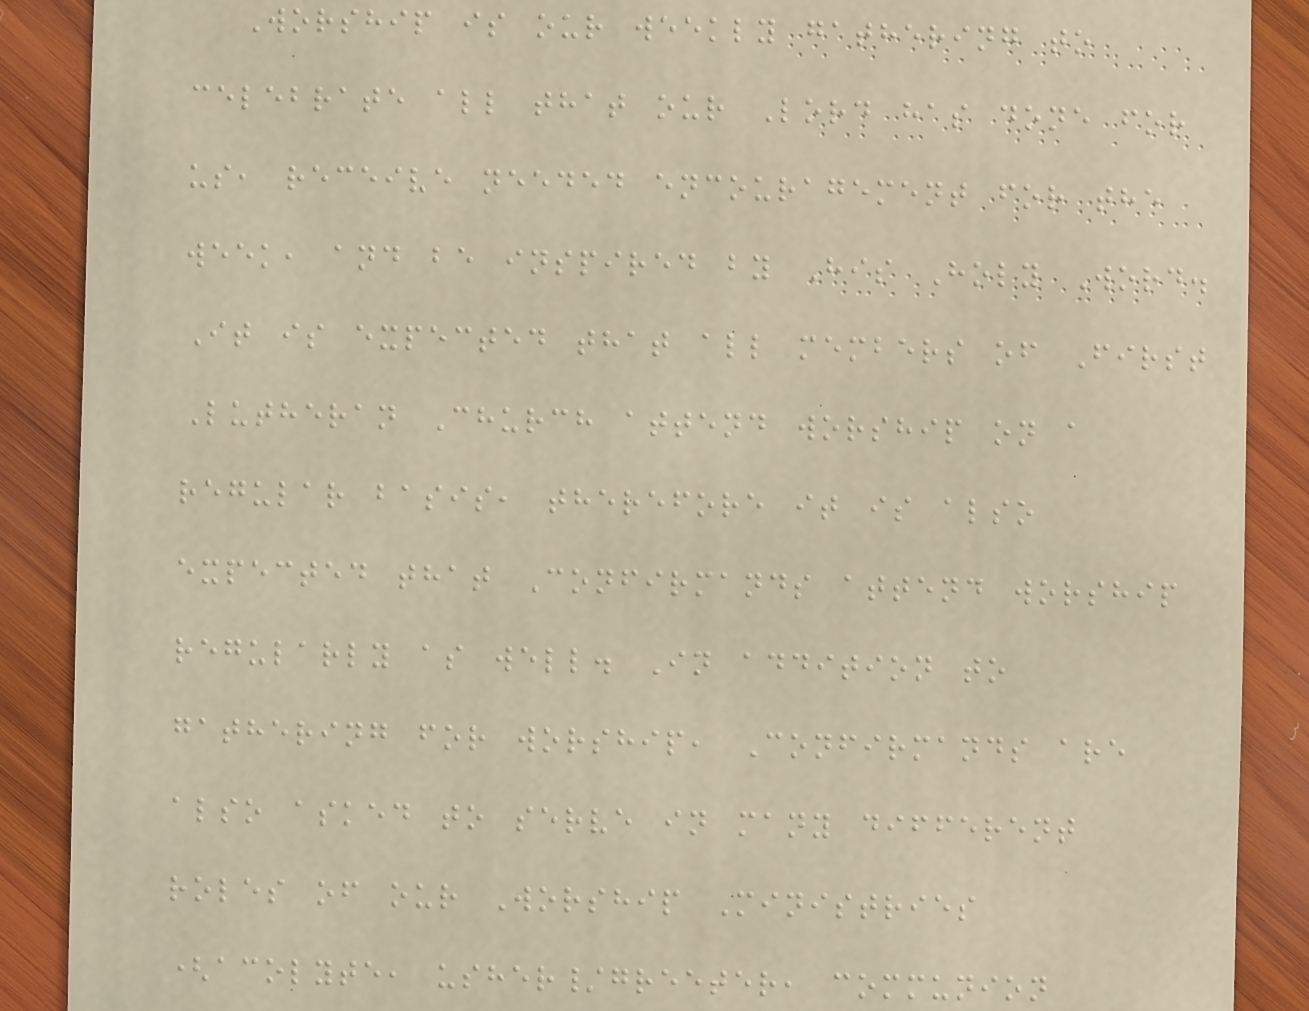Worship is our weekly gathering to
celebrate all that our Lord has done for
us, receive needed encouragement for the
week, and be inspired by His Holy Word.
It is expected that all members of First
Lutheran Church attend worship on a
regular basis, therefore it is also
expected that Confirmands attend worship
regularly as well. In addition to
gathering for worship, Confirmands are
also asked to serve in many different
roles of our Worship Ministries
(acolyte, usher/greeter, communion
